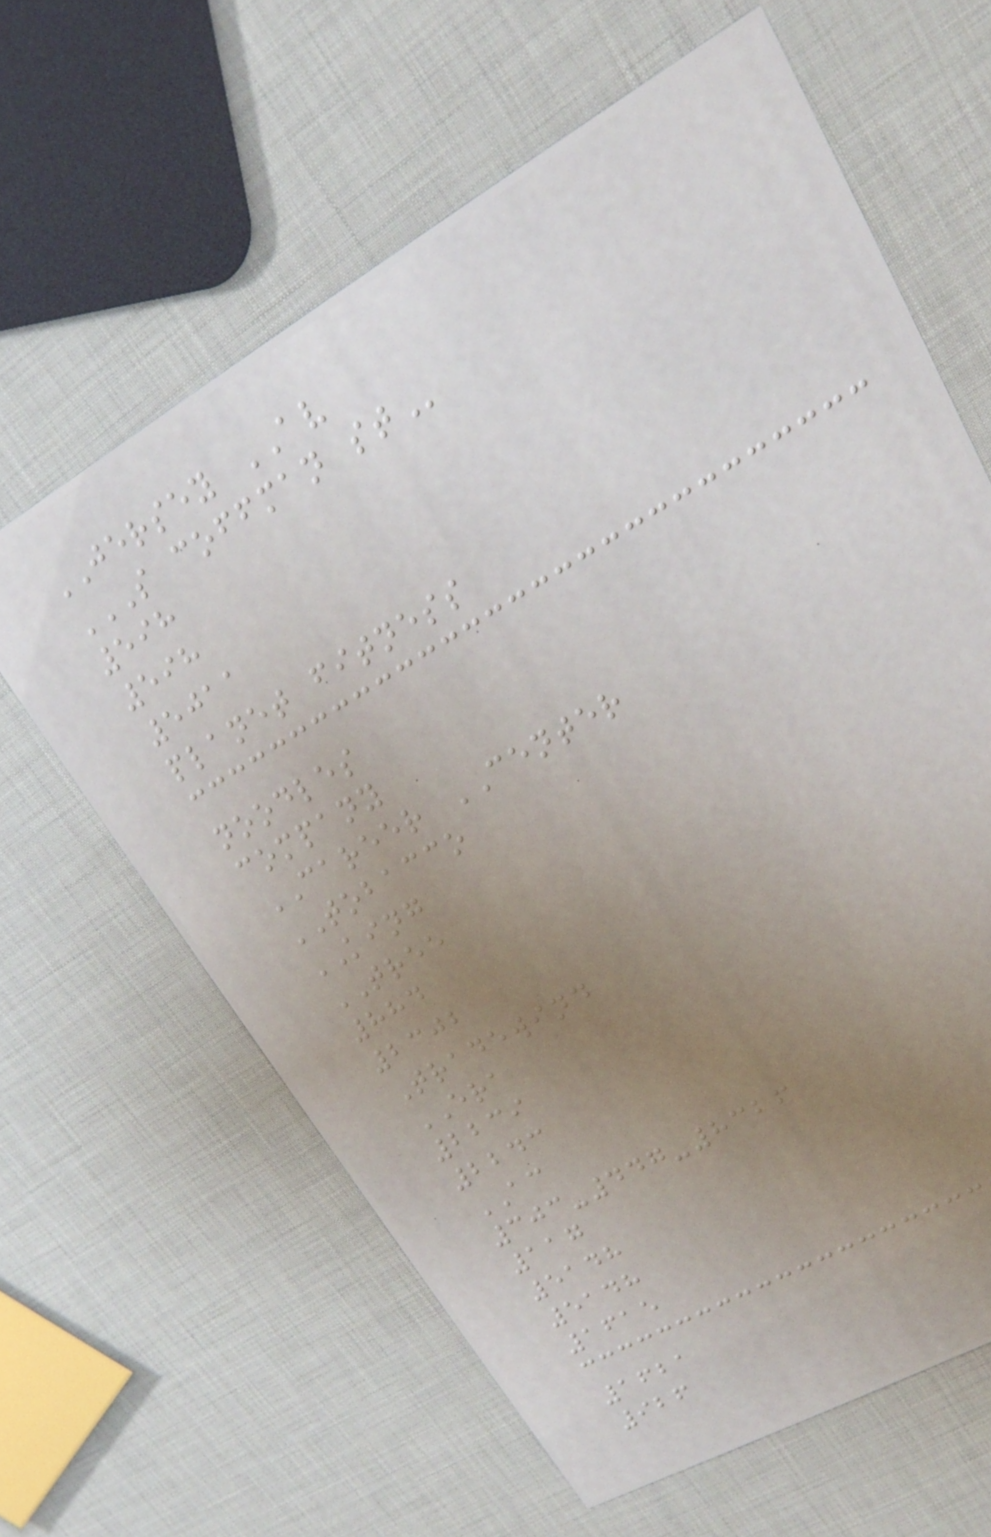JERSEY AV
S COFFMAN ST
598
598
5011
planet fitness
noodles
company
CAREER CENTER
TOBACCO
KING
TREE
884
2302
Tradewind
ERA
2239
2243
AC
303-447-8326
117
5148
5148
1615
1621
926
